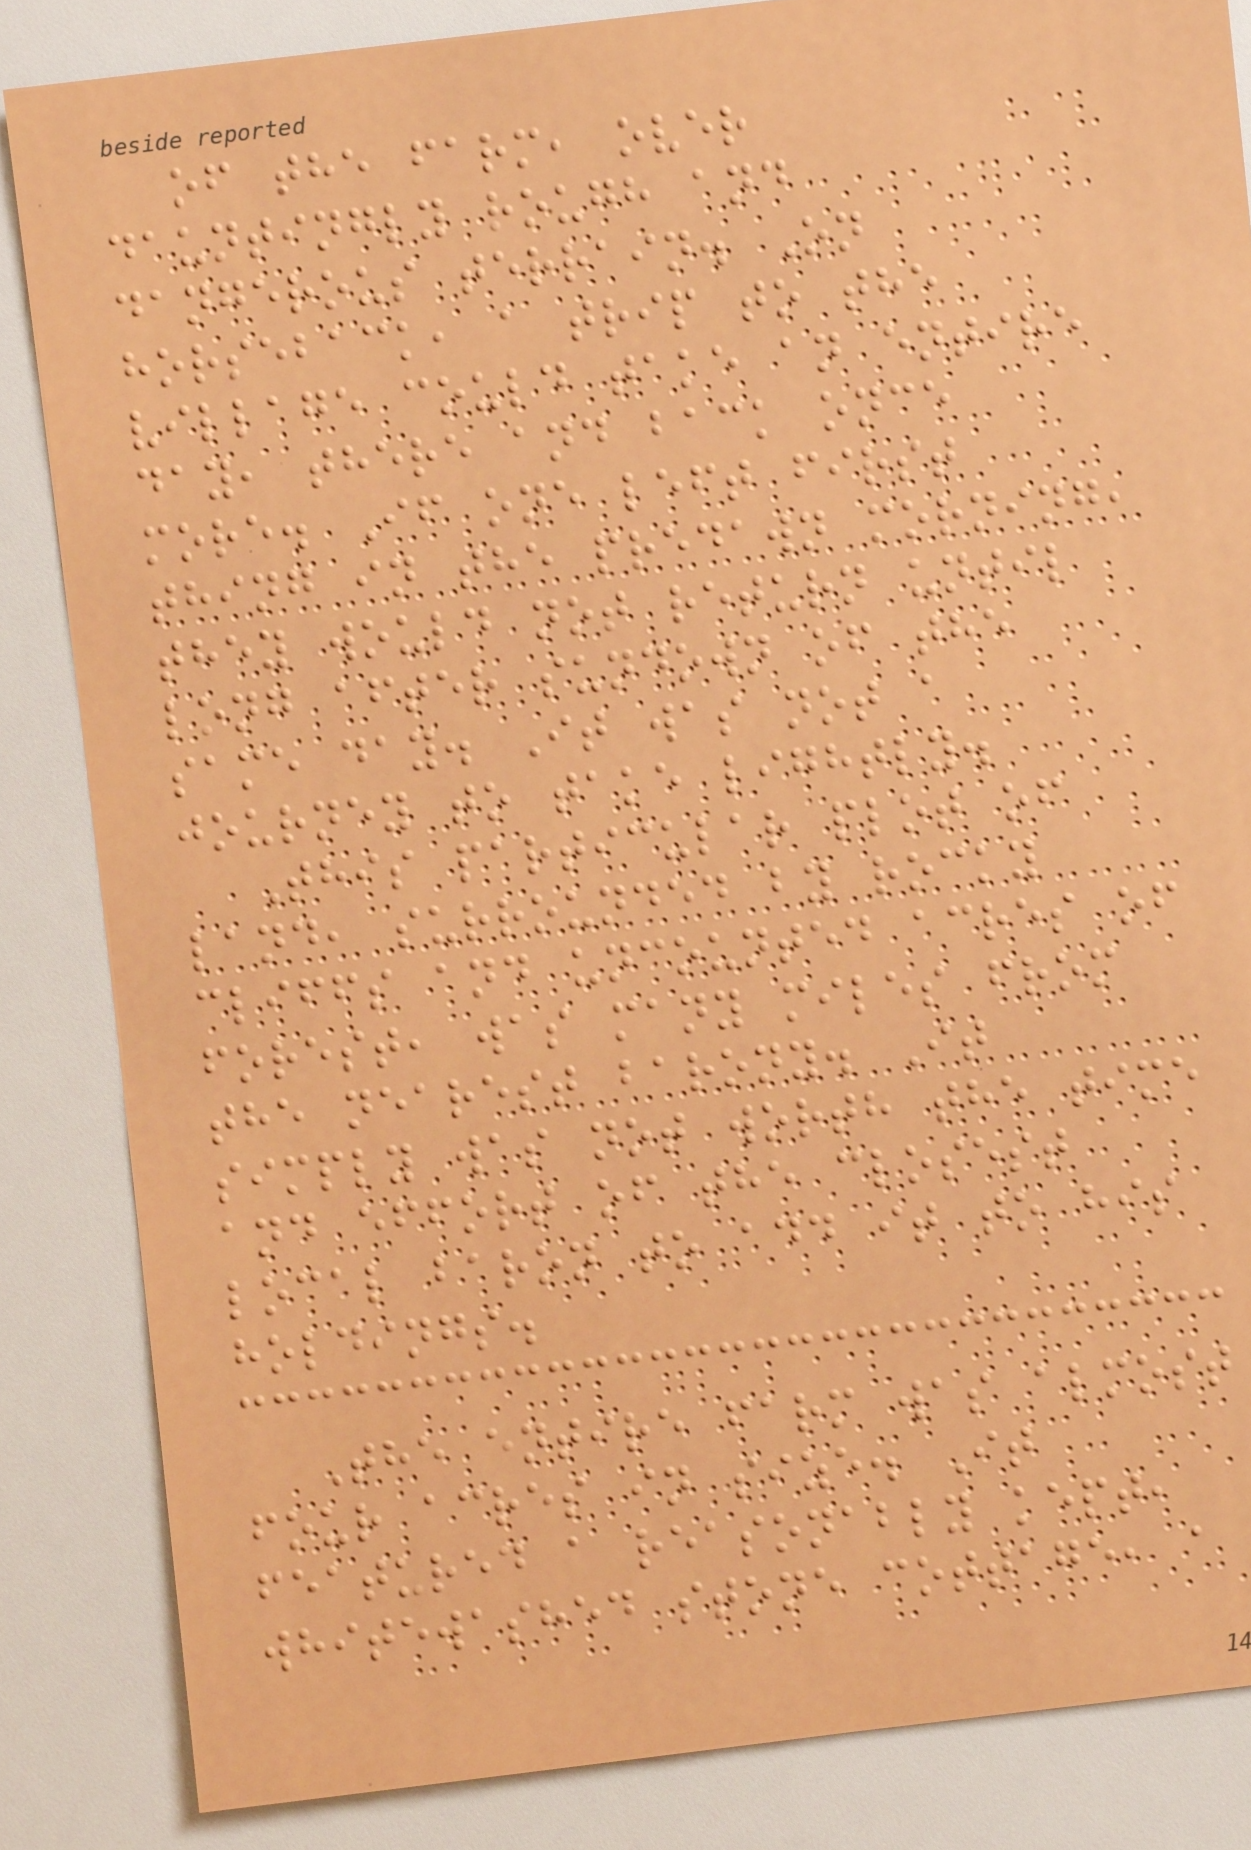of the farm, over
dauntingly rough and
dangerous terrain. On
horseback, a trip to the
village could take an entire
day, there and back once
more. If one left first
thing in the predawn morning,
they would not return until
long after sundown of the
same day. It was not a
journey to take lightly.
This particular plot of
land, surrounded by rocky
cliffs and uncounted acres of
forest, was many miles from
the nearest barony. It
simply was not worth the time
and effort of the closest
local baron to add it to his
holdings.
The entire farm was almost
four acres in size. It
featured a reasonably kept,
whitewashed stone cottage, a
